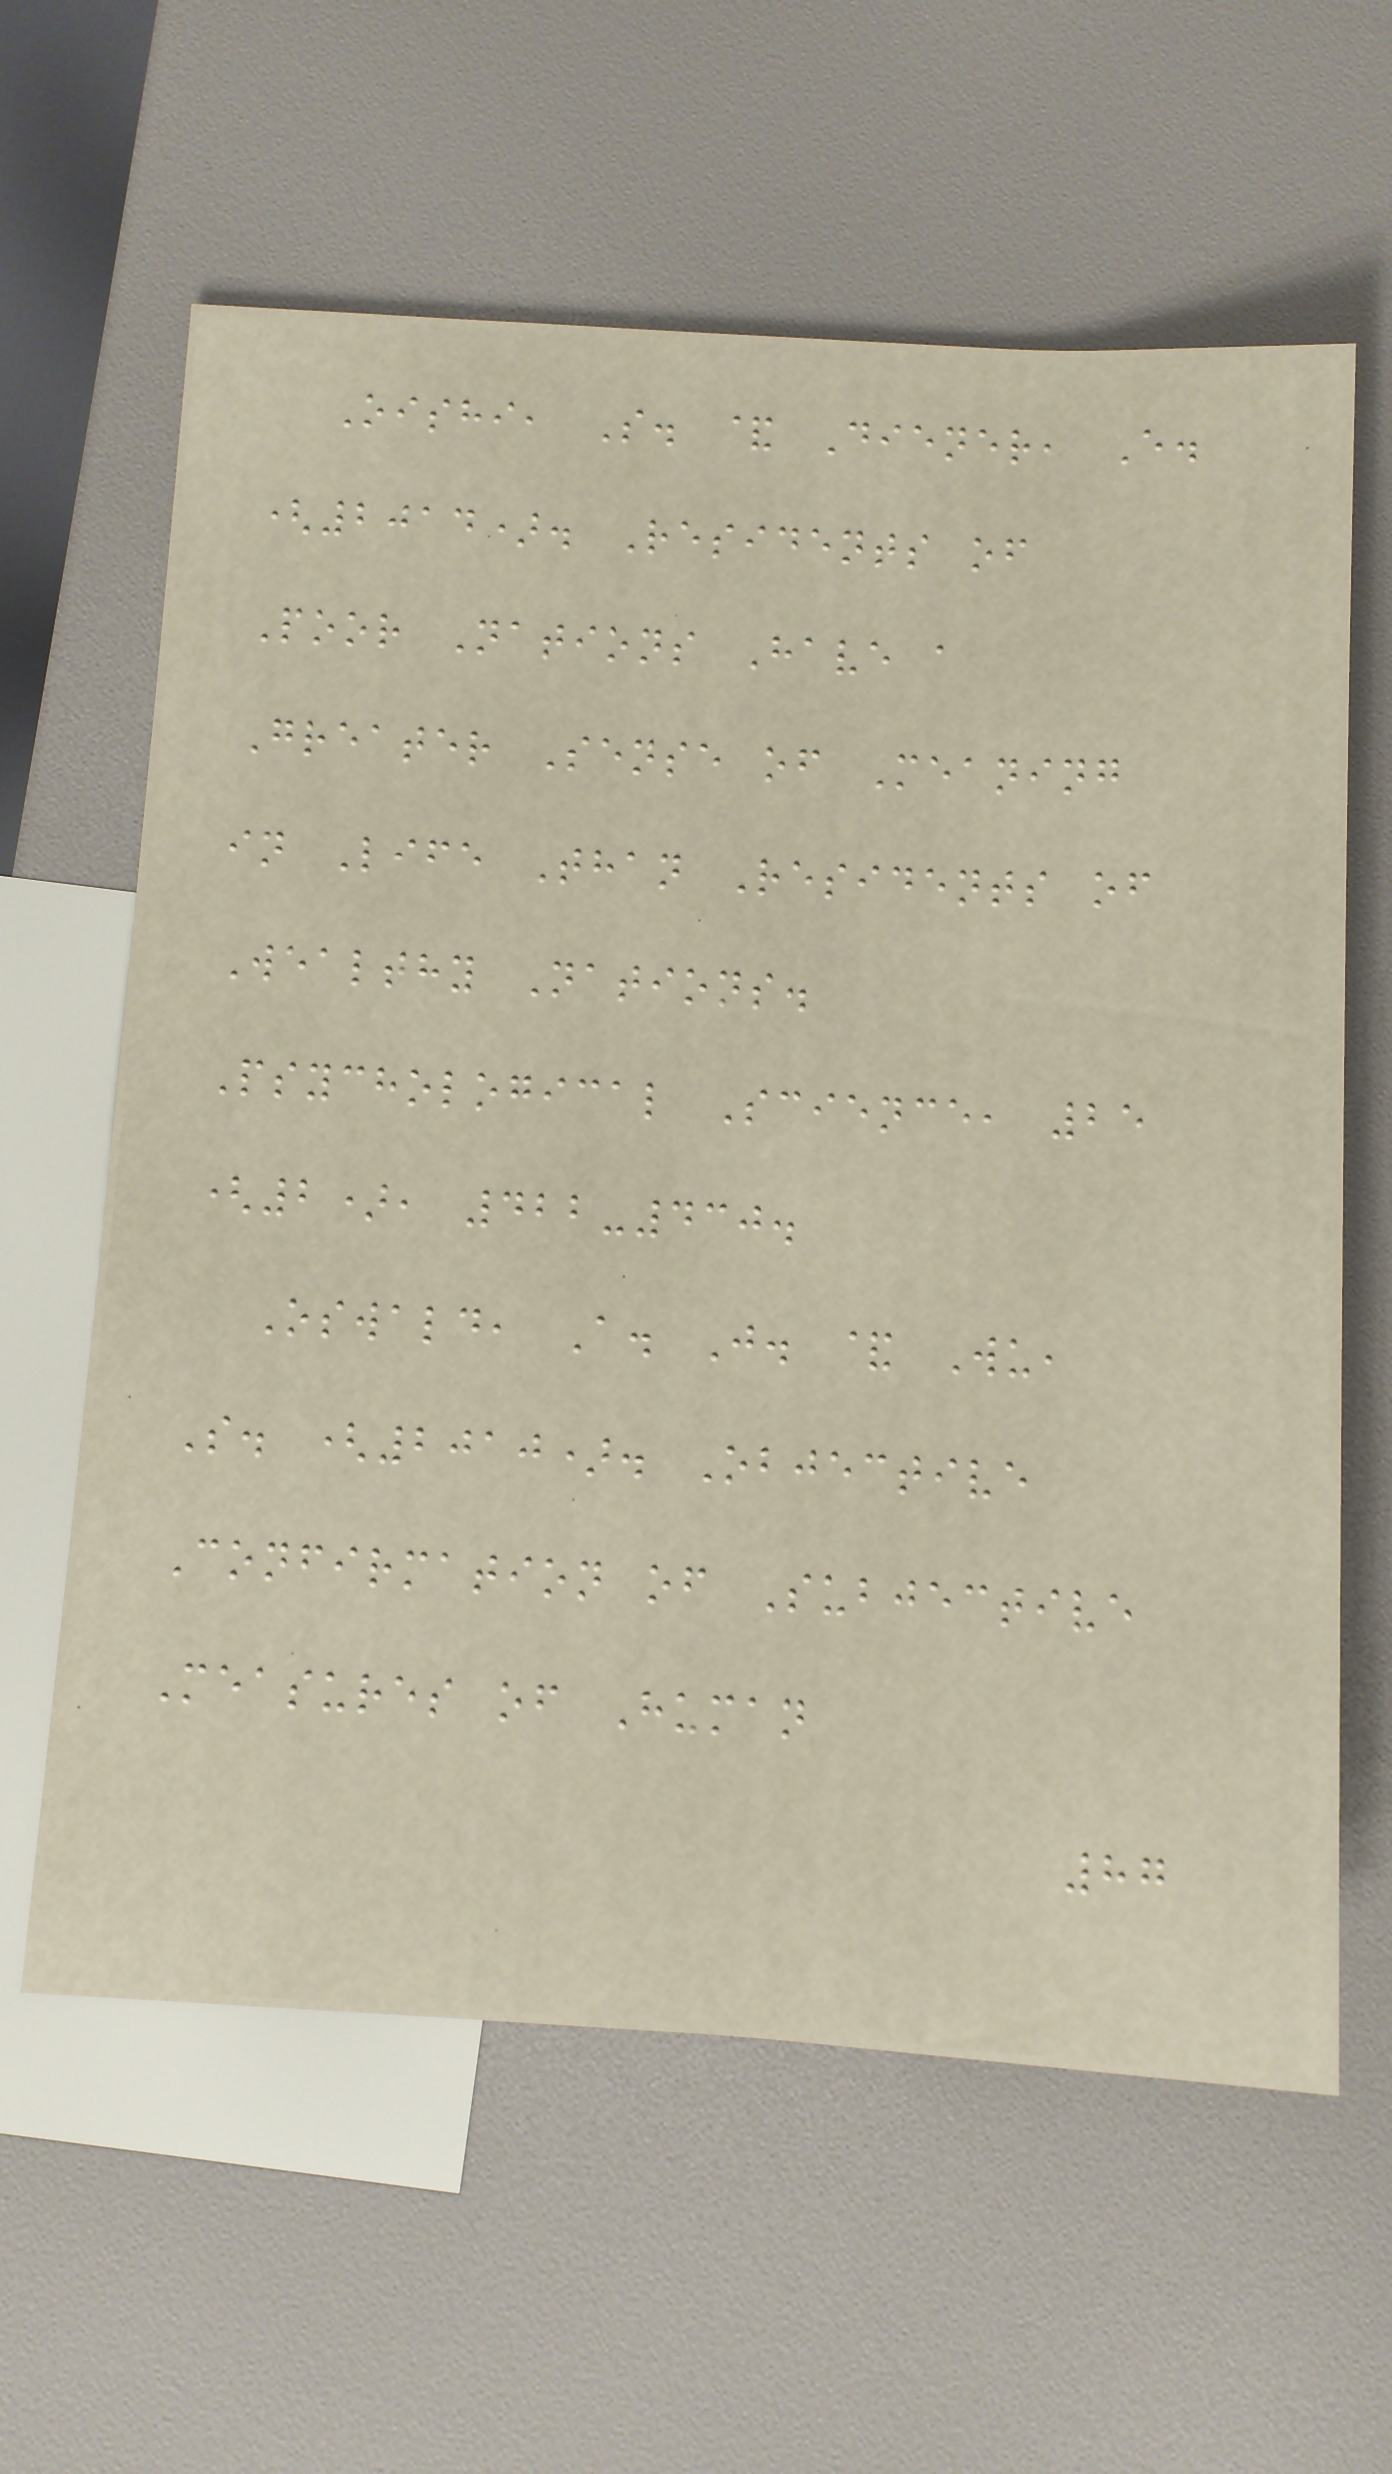Oishi, S. & Diener, E.
(2014). Residents of
Poor Nations Have a
Greater Sense of Meaning
in Life Than Residents of
Wealthy Nations.
Psychological Science, 25
(2), 422-430.
Oswald, A. J. & Wu,
S. (2010). Objective
Confirmation of Subjective
Measures of Human
87
